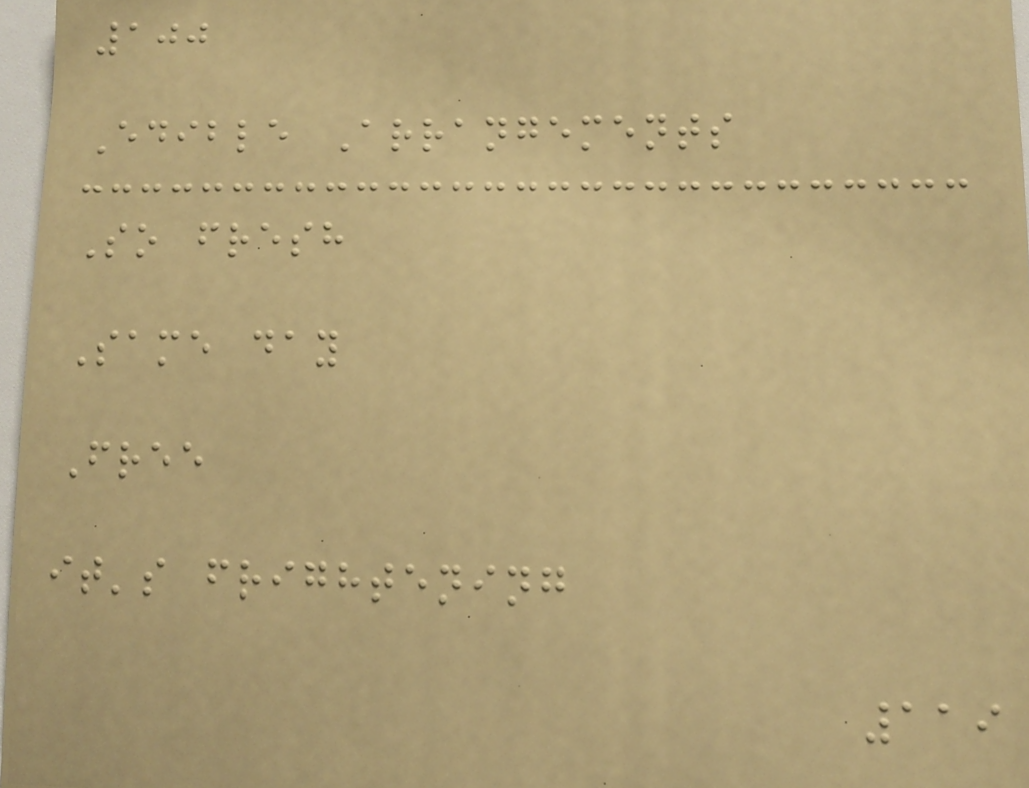100
Edible Arrangements
So fresh
Same day
Free
it's frightening
119
